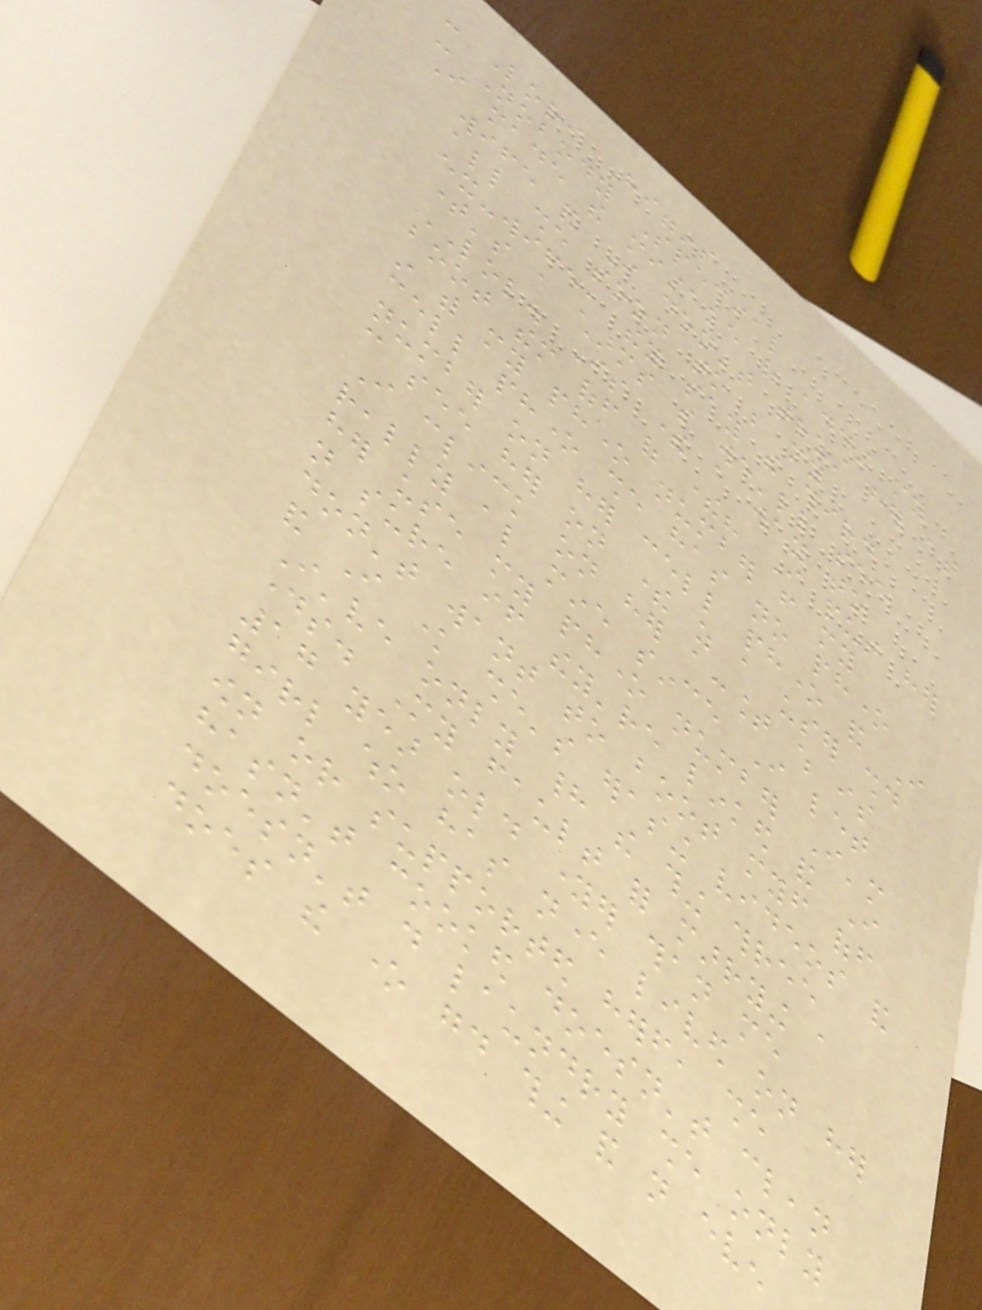- Lori Higgins
- Nobody Special
I made the mistake of adding my
wife and I don't trust her at
all she soon to be my
ex-wife, they say the third
time's a charms so we'll see
LOL. Is there a way to
boot them off of there? I put her
in with my phone number from my
cell phone she has no phone
number on her cell phone and I
can see her on there as a user should
I click on her account which is
really also mine since I let
her use my phone number I'm
not sure if they're linked and I
don't want to boot myself off
and I know she's erasing videos and
I've only had the thing three
days. My fault for marrying a
17 year old younger than me
girl who has never lived on her
own or supported herself, she
hasn't cooked doesn't clean
doesn't do laundry she only
does the one good thing and not even
